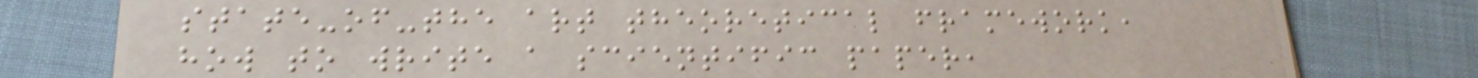state-of-the art theoretical framework,
how to write a scientific paper,
